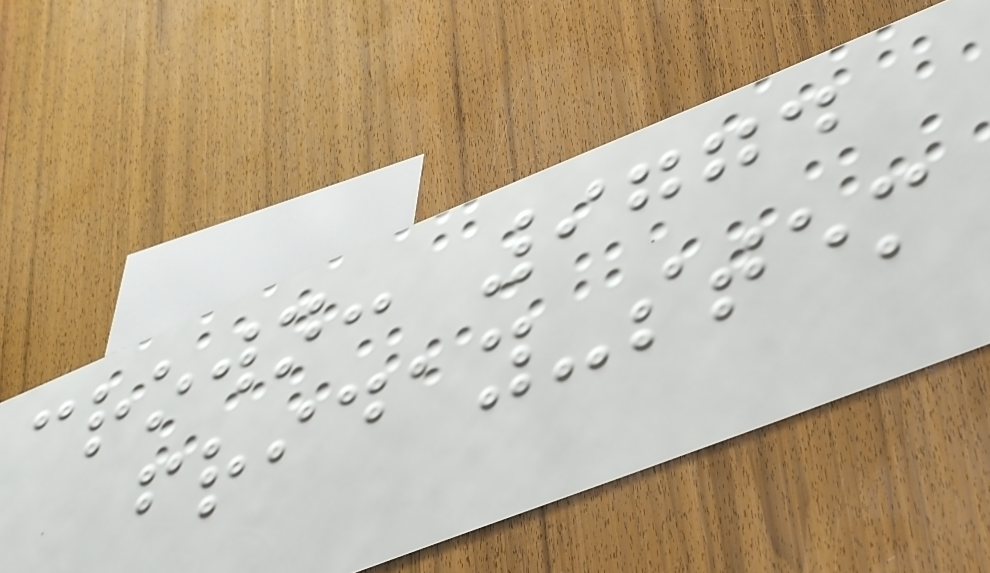crown: 9774
friday-stem
